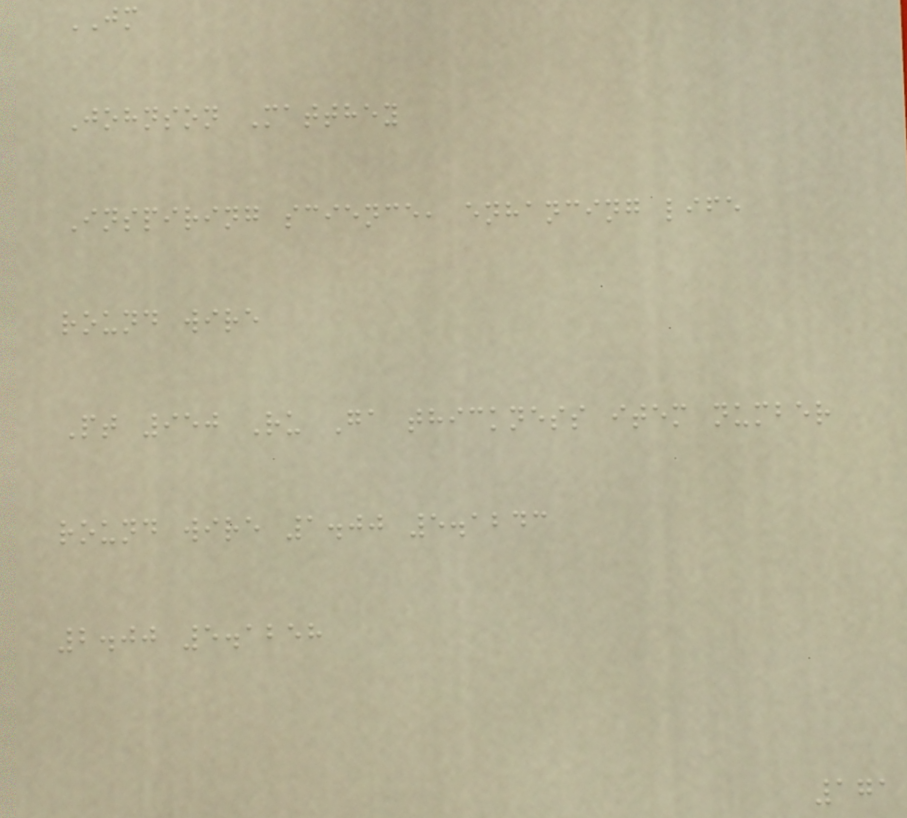JM
Johnson Matthey
Inspiring science, enhancing life
round wire
Pt 950 Ru Ga thickness item number
round wire 1.00 5.1243
2.00 5.1258
171
